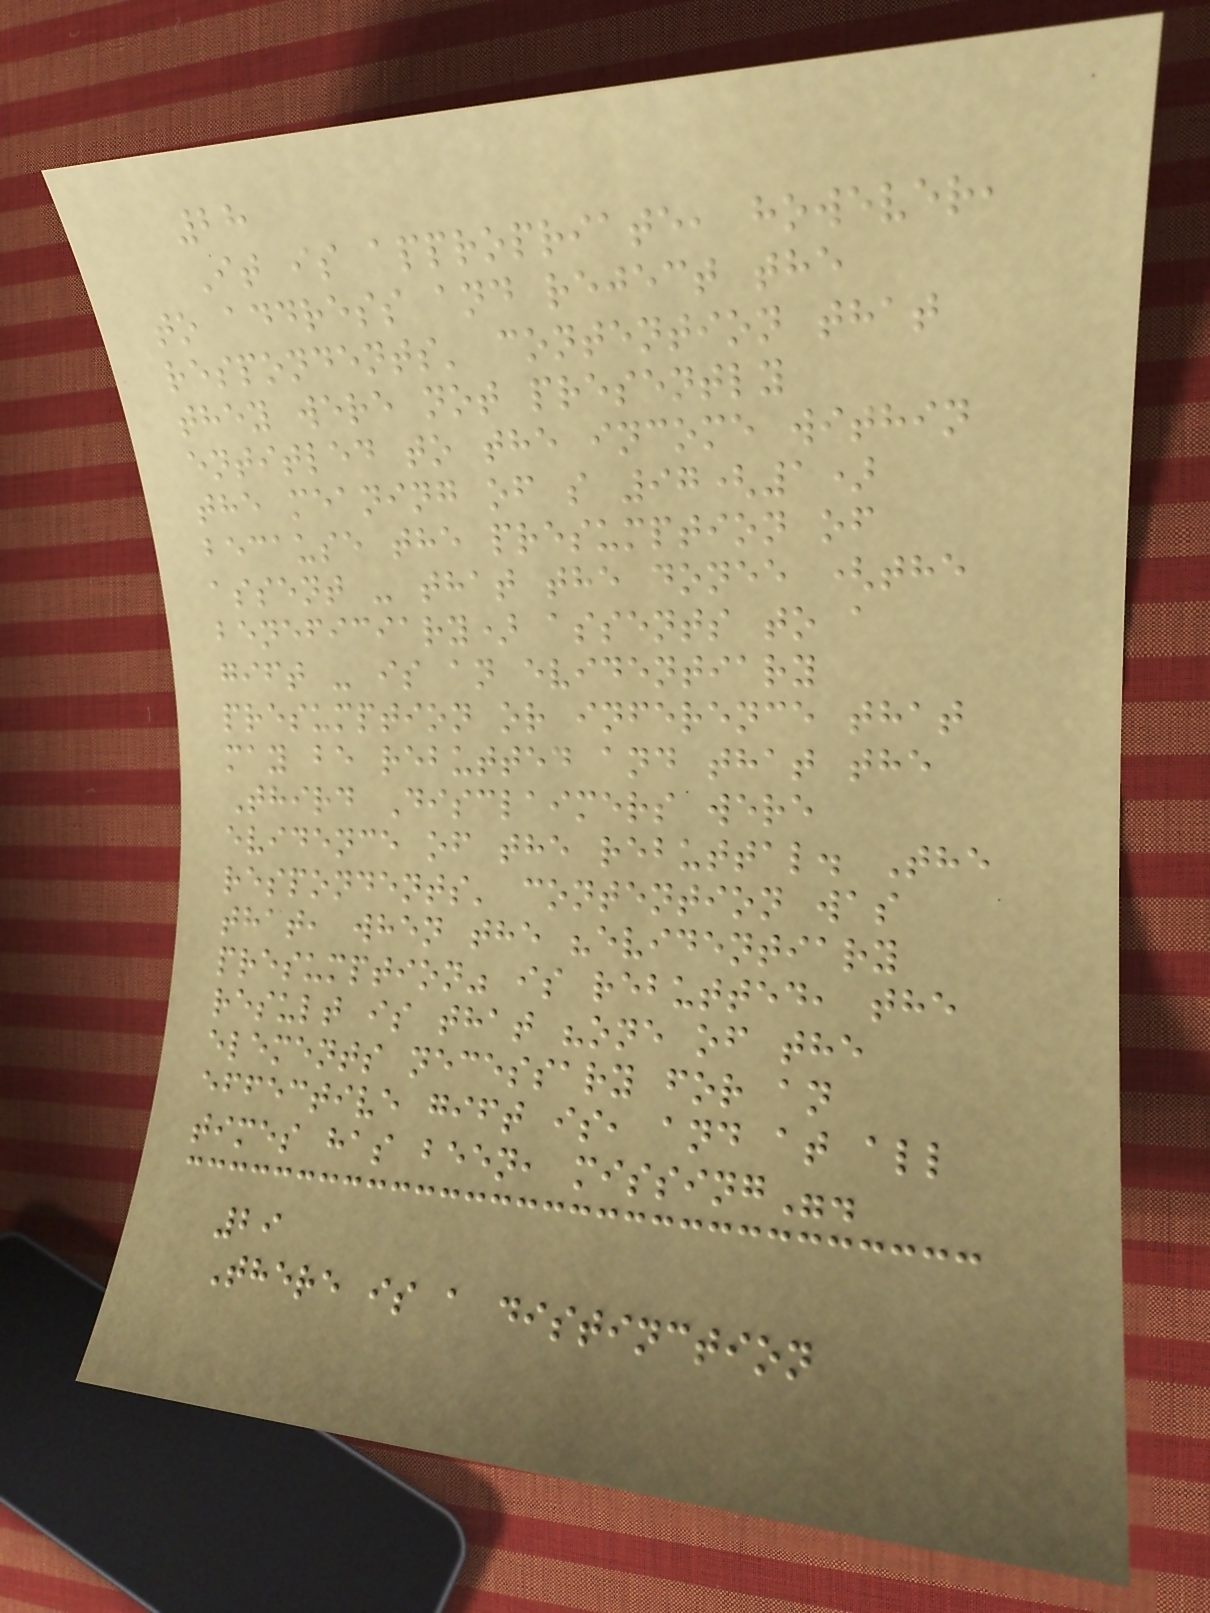28
It is appropriate, however,
to address and reject the
respondents' contention that
they were not presently
entitled to the income within
the meaning of s 97(1)
because the presumption of
assent - that the donee (the
beneficiary) assents to a
gift - is an evidentiary
presumption or inference that
may be rebutted and that the
Third Disclaimers were
evidence of the rebuttal. The
respondents' contention was
that, when the "evidentiary
presumption" is rebutted, the
result is that "one of the
elements necessary for an
effective gift is, and at all
times has been, missing".
29
There is a distinction
